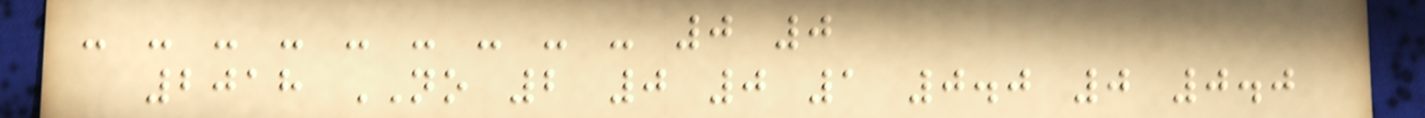- - - - - - - - - 0 0
2018 NO 2 0 0 1 0.0 0 0.0
